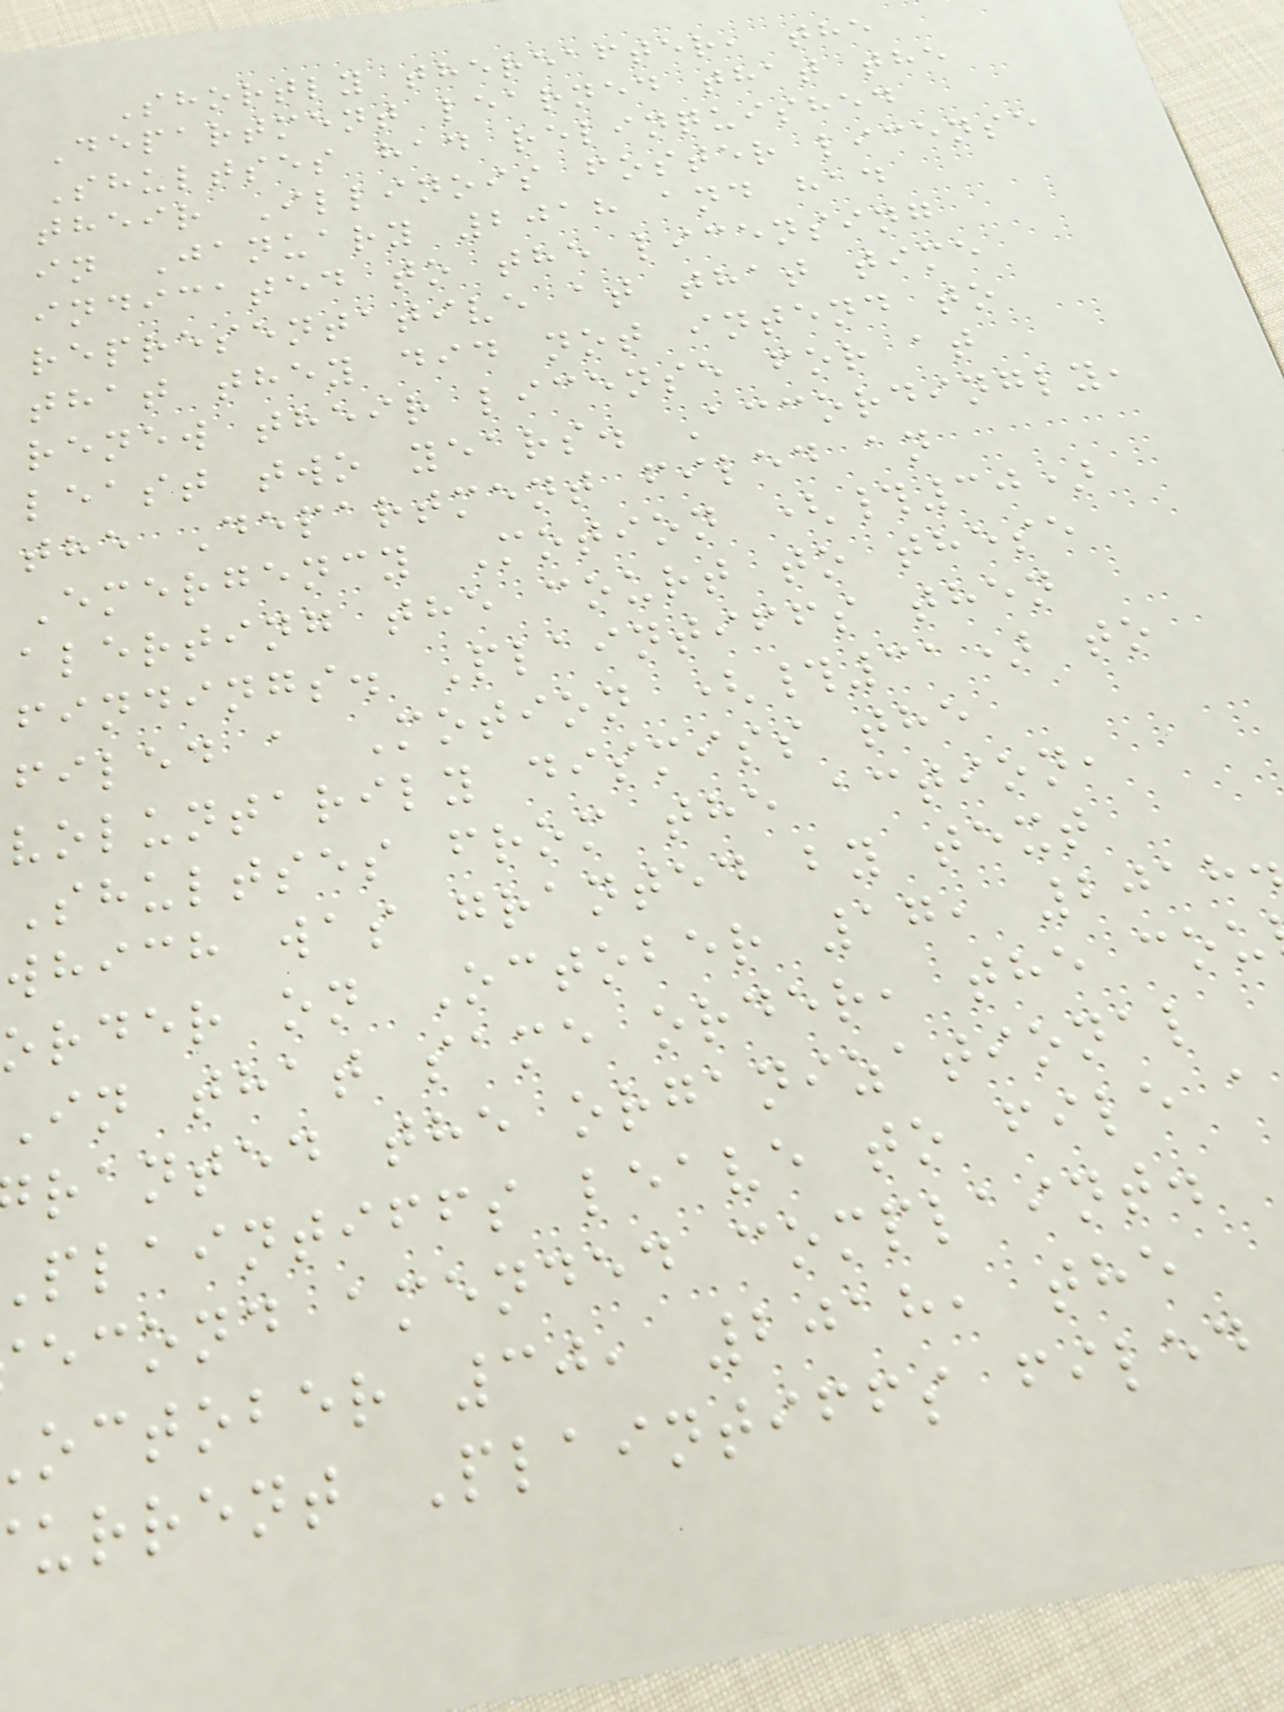Shortly thereafter, the
Department learned that the
Shultses had relinquished
their Illinois foster license
in January 2018 and had
indicated to the licensing
representative at that time
that they did not intend to
renew their license for at
least two years. Accordingly,
the Department filed an
Emergency Motion (#30)
alerting the court to these
findings. Plaintiffs then
filed a Motion (#31) to
voluntarily dismiss the
Shultses from the action,
which was granted by text
order on October 17, 2018.
in that same order, the cou
ranted the organizational
plaintiffs leave to file a
econd amended complaint.
october 30, 2018, the
urrent Plaintiffs filed
